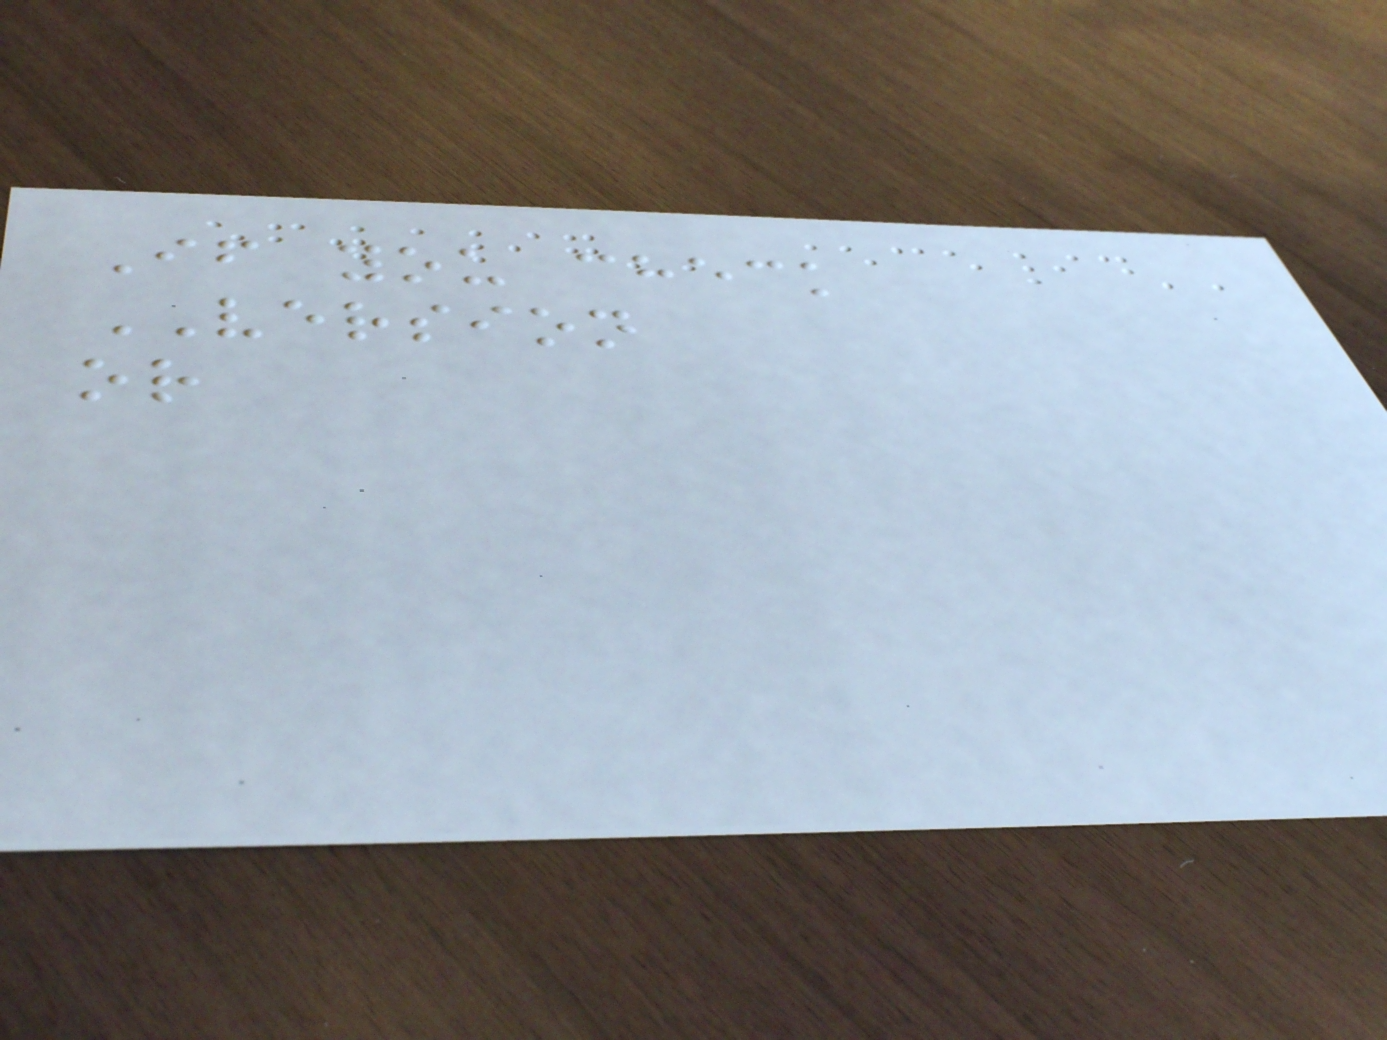If you check
VERSION
or
